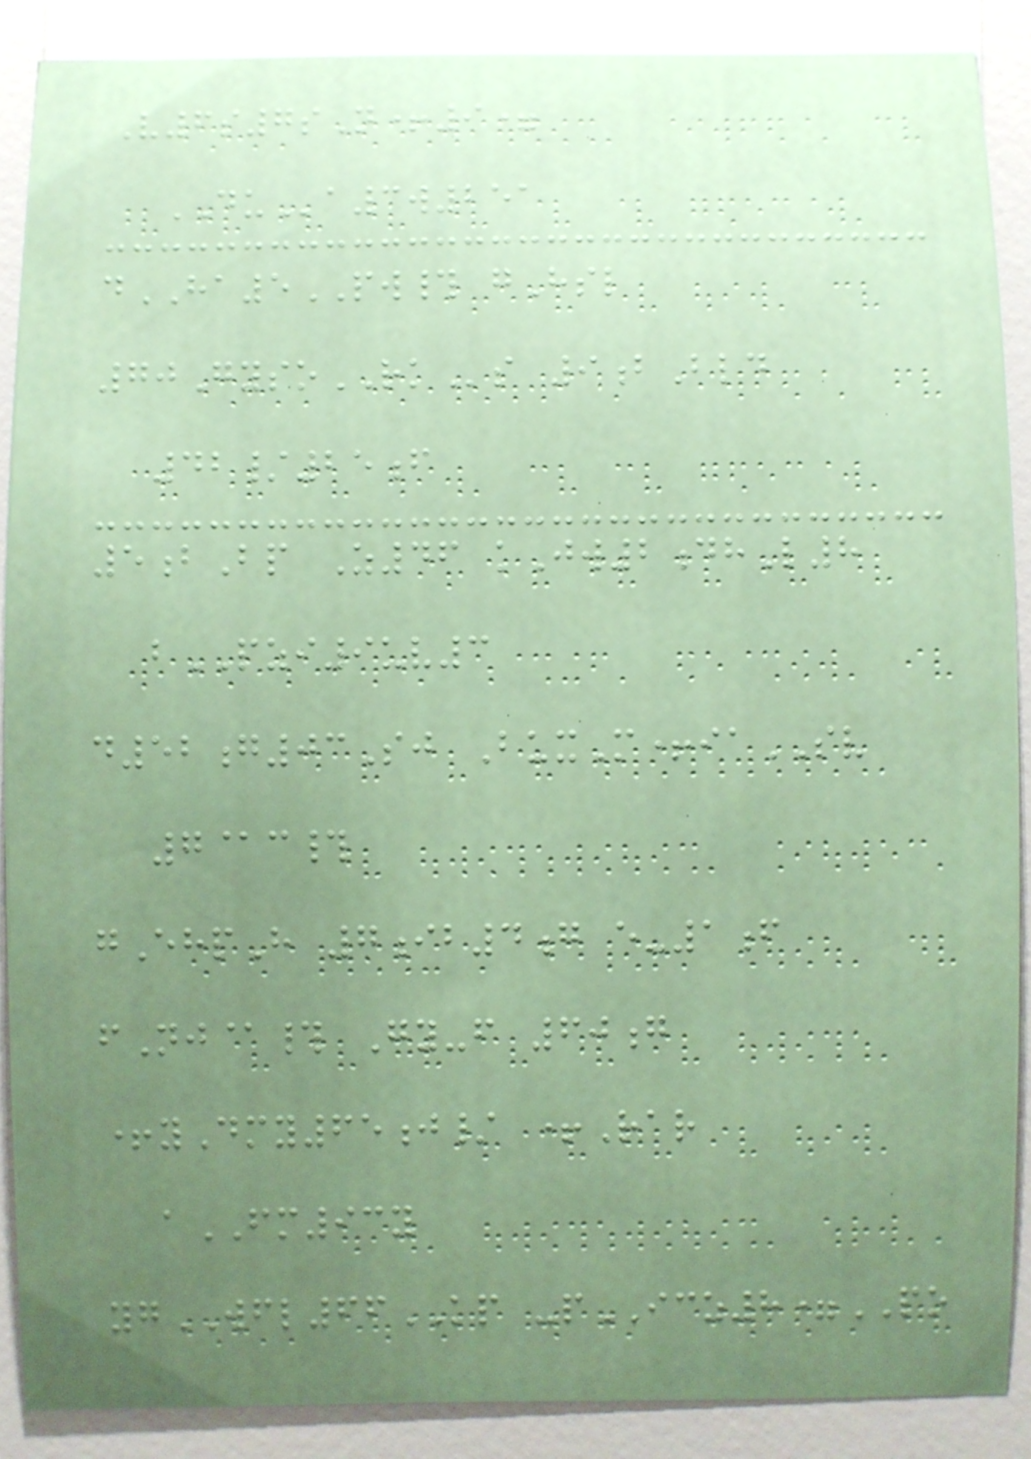V6s7sN+9=
DUa3w251
dHA5PW# gHsl
70GysoRKs 9bBld
42/25f
5bBp Z46 kJw2dhL8
bPZI9uv3
d52g03Sj BuxM+iaSV
7@c#
gEhpH 7ib4g e-1f
fNj@# Gy-f 60g
+yDmy65j/ +Rar
aFM93y
ygWFL66KP -pICZ8=PO
